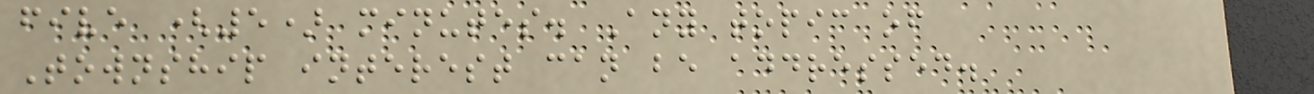five (5) minutes. Any topic of
Township interest can be addressed.
